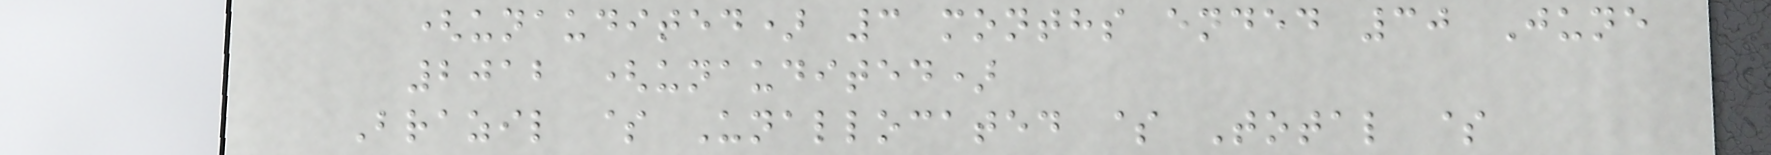(unaudited) 3 months ended 30 June
2012 (unaudited)
Brazil $ Unallocated $ Total $
